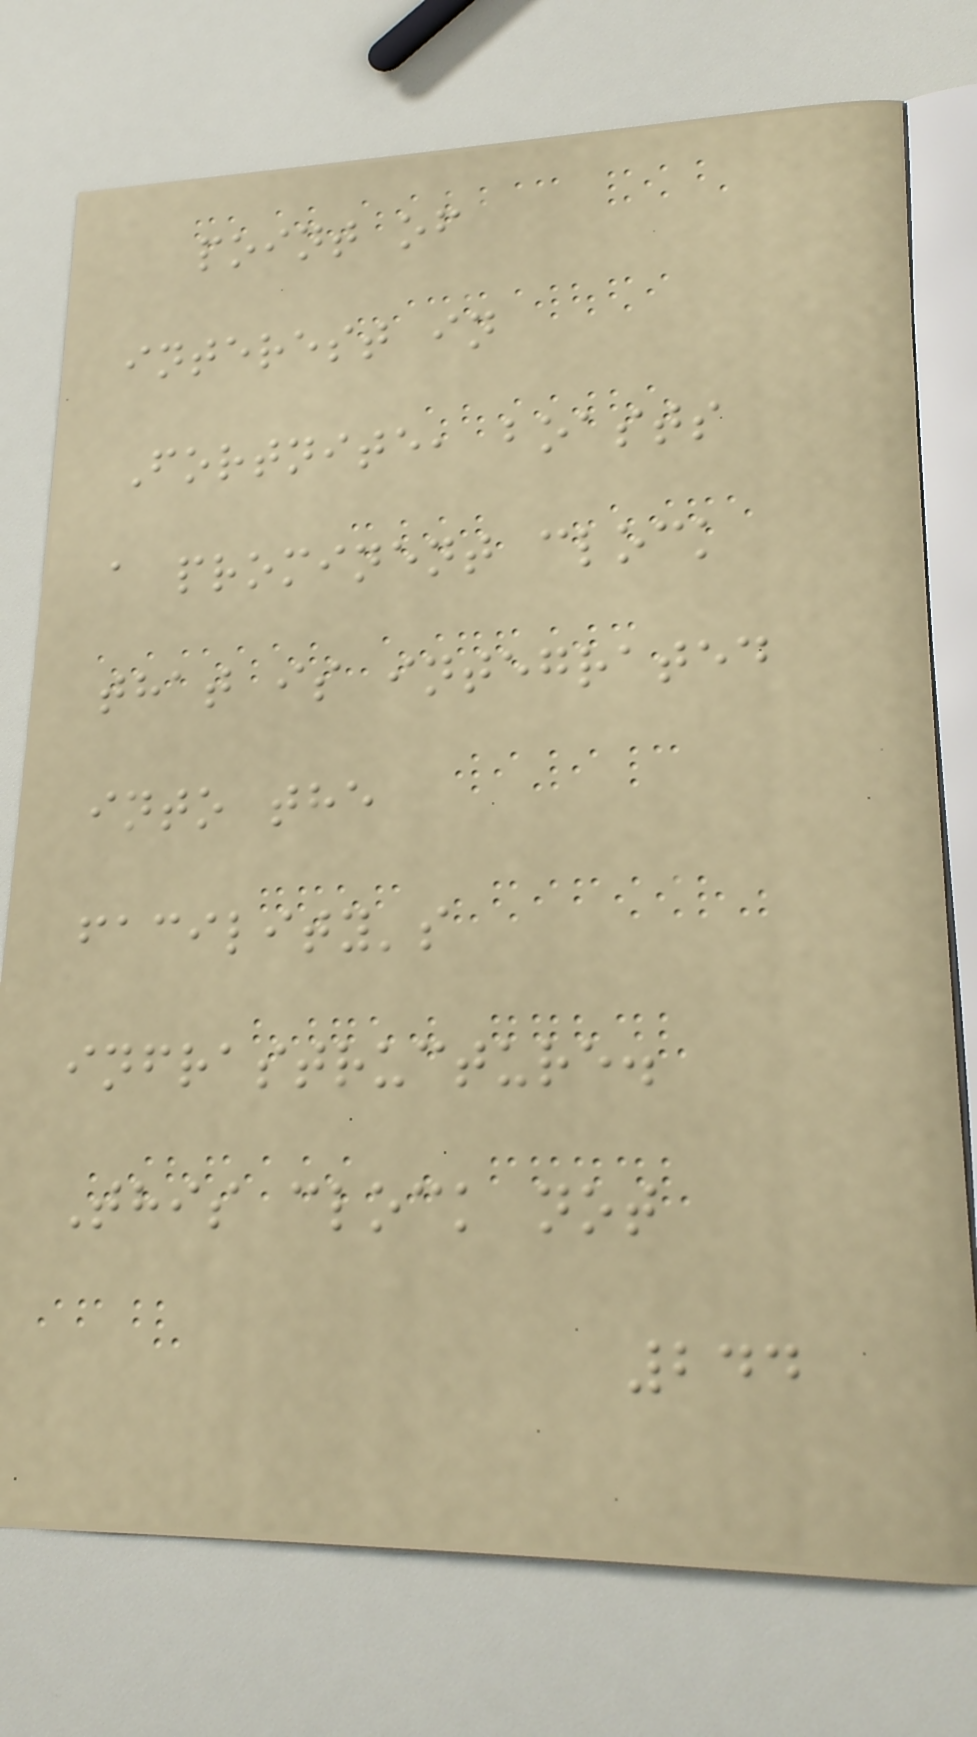point of
interest in
Fortnite, boasts
a prominent clock
that is integrated
into the
facility's
infrastructure.
This clock not
244
